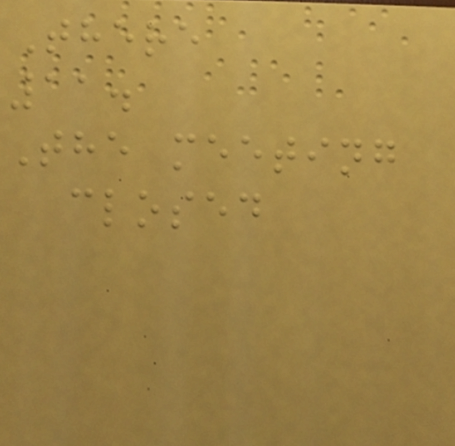There
11.
The meeting
closed
